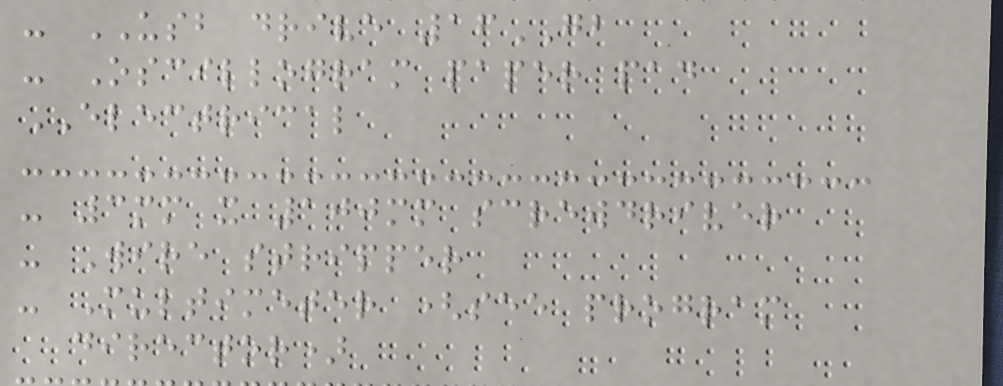- USB drive 16GB
- Oscillogram paper pad
ELECTRICAL
- 3mm x 100mm screwdriver
- Wire stripper
- Multimeter (see program
director)
